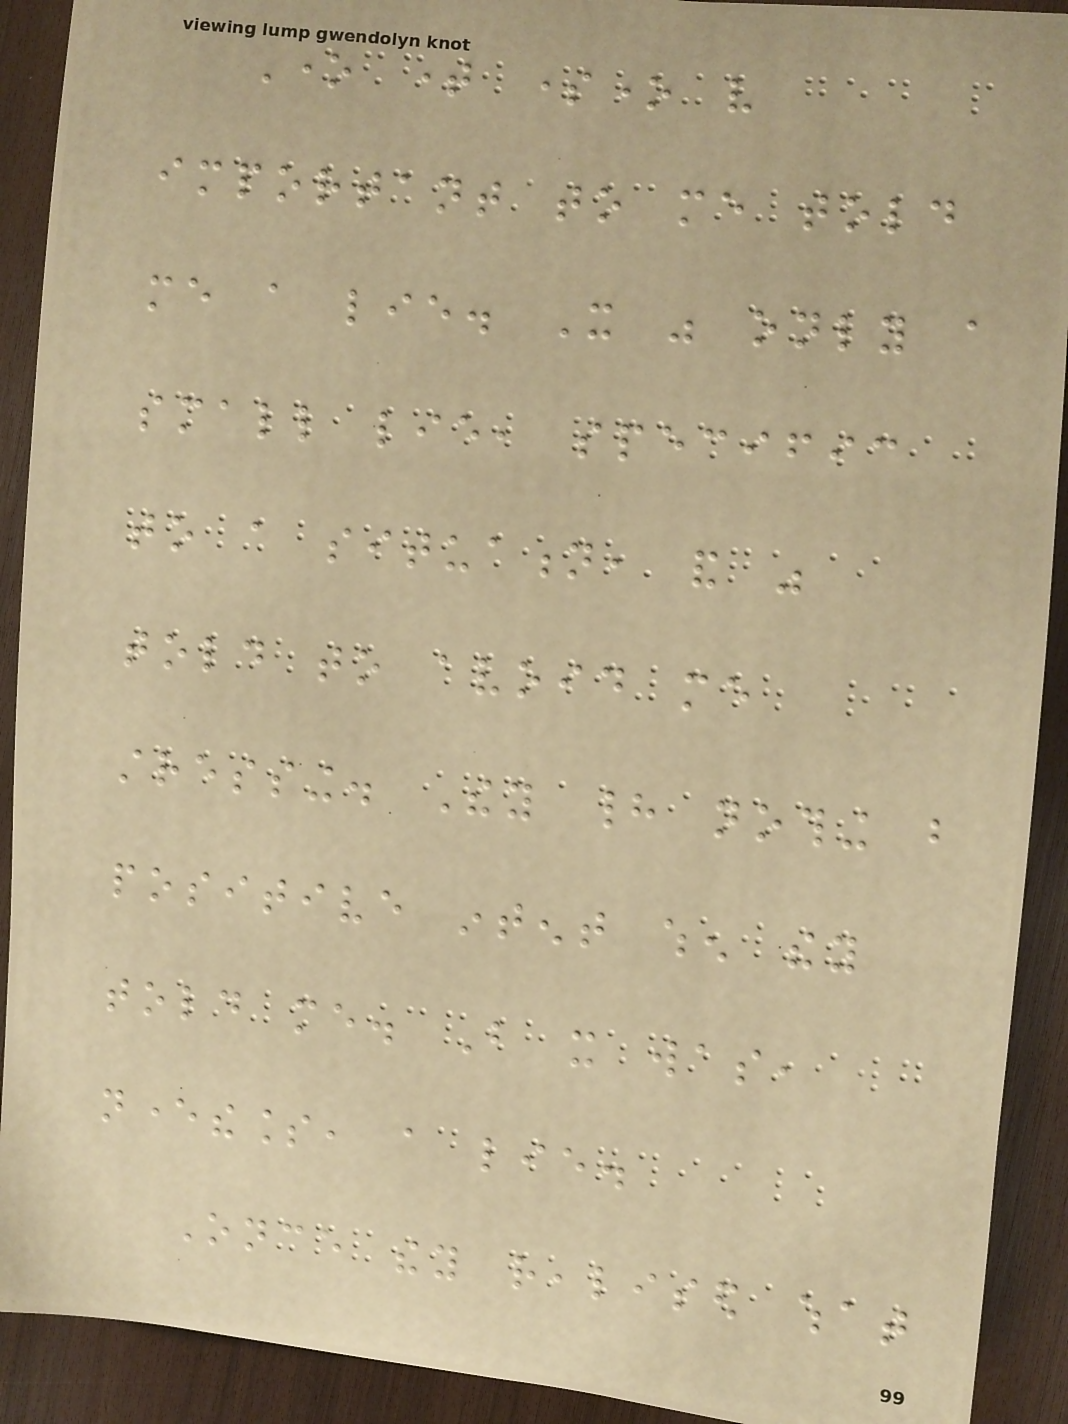One time someone very
important to me told
me a lie. It was only a
small lie, specific
to a situation, and was
told to avoid me
stressing. They had nothing but
positive intent when they
told me. But it was,
nevertheless, a lie.
Once they realised what
